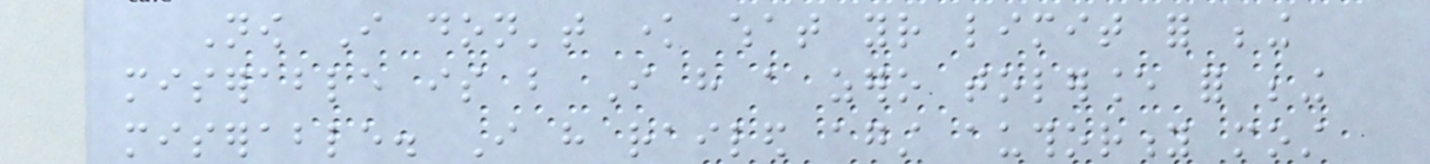Now I don't know what your limit for being
miserable is but I have a zero tolerance for being
miserable. I have railed against authority most
